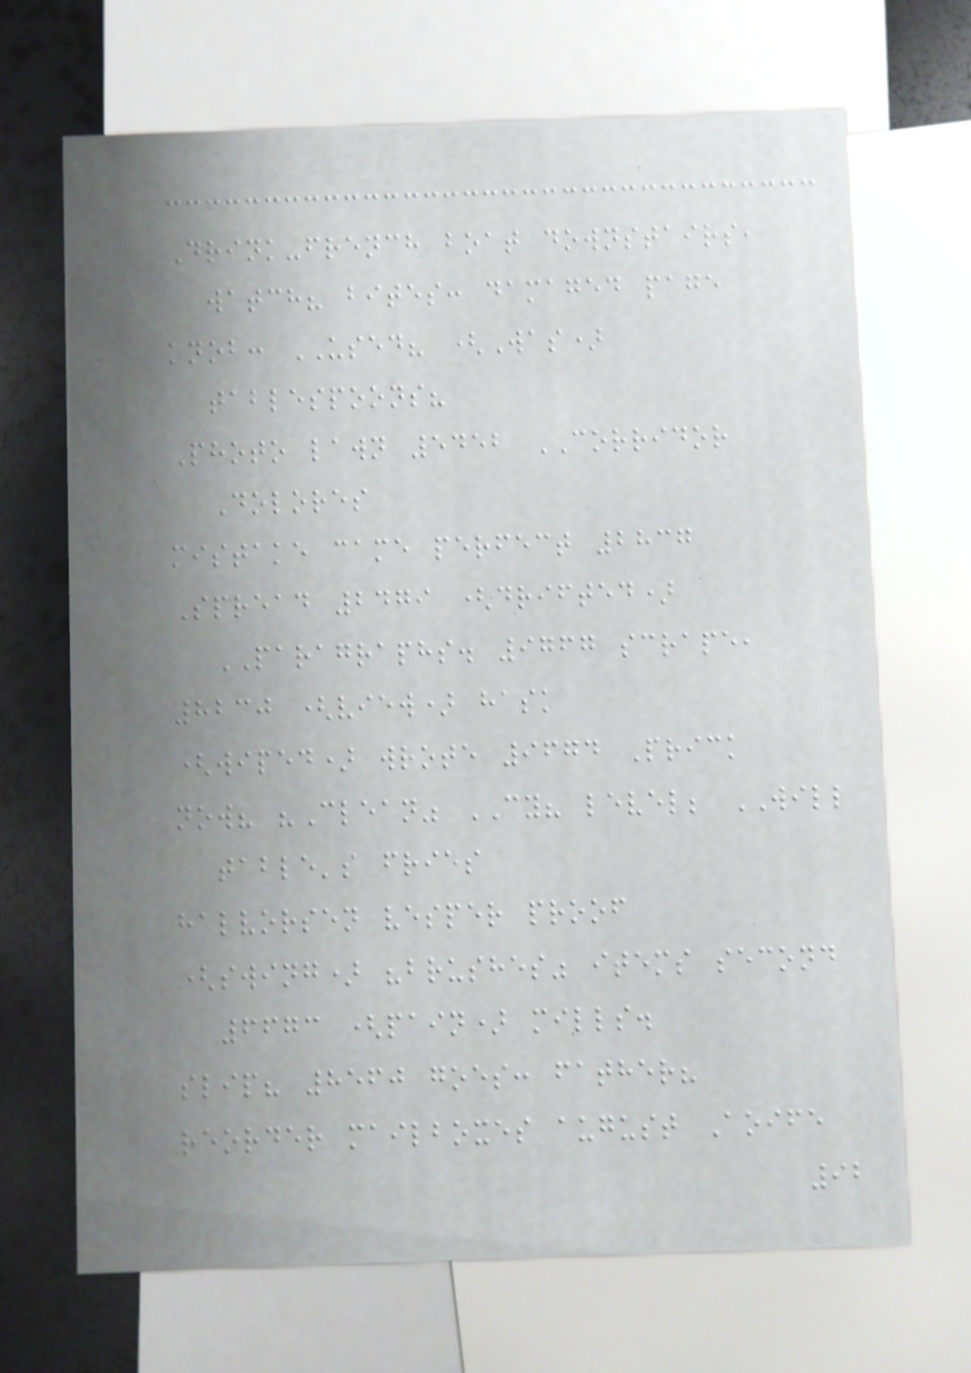Drink-french boat downstairs,
watch? bites: damaged page
knob: USED? (Was)
tablespoons?
Photo lawn 5452 CORRIDOR
Dolores
mistake came perfect 2837
Spread 2479 (drifted)
PARAGRAPHS. 9767 scrape,
8230 (view) hask
(wiped) wrote 9674 Prick
now? "Clean" CY? level; WILL
table's fries
halvorsen vesper proof
(swing) "brushes" items second
6673 (pain) mills.
slip? 8560 goes: father?
reorder mailboxes august Aoife
92
